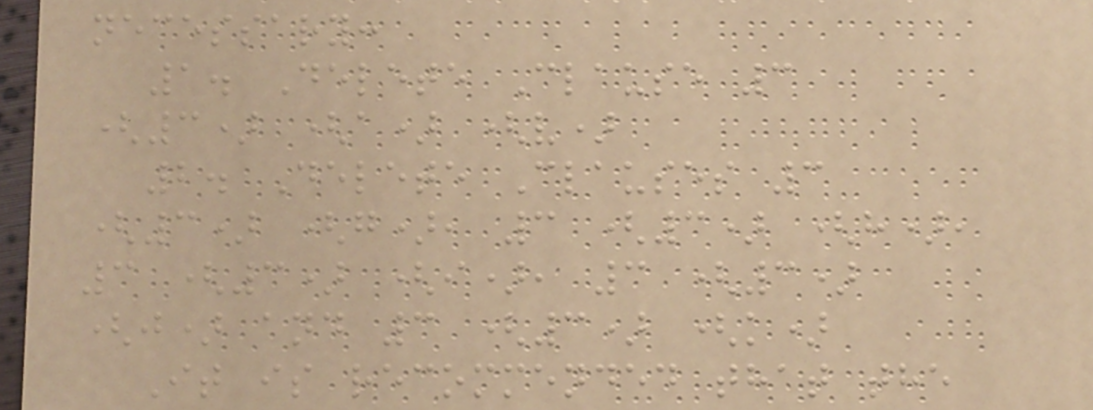necessary:
1. Delete Clause 3
(3) (a) (v)
2. Delete Clauses 3
(3) (g), 3 (3) (h),
3 (3) (i), 3 (3)
(j) and 3 (3) (k)
It is recommended that the
